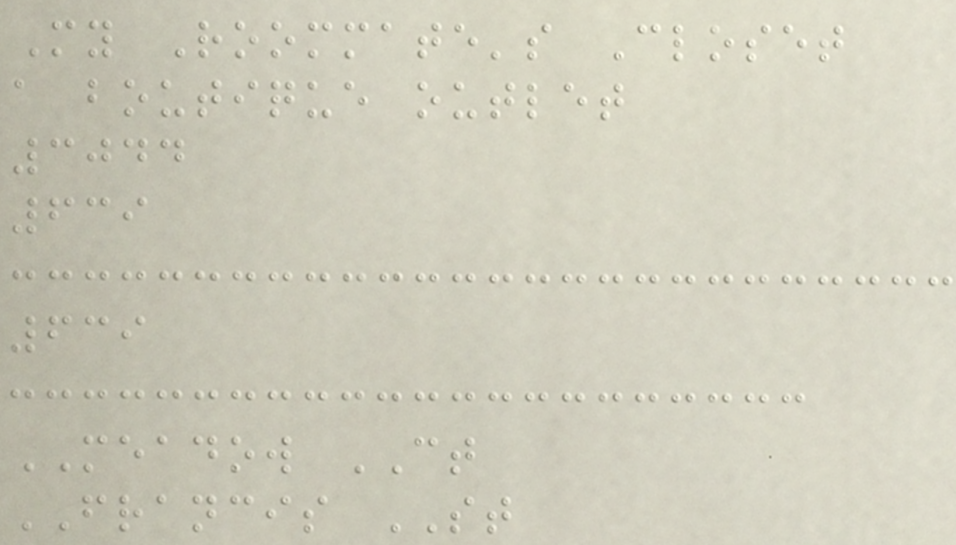My Roommate's Closet
a boutique outlet
3044
639
639
MEADOW CT
FRANCIS ST
